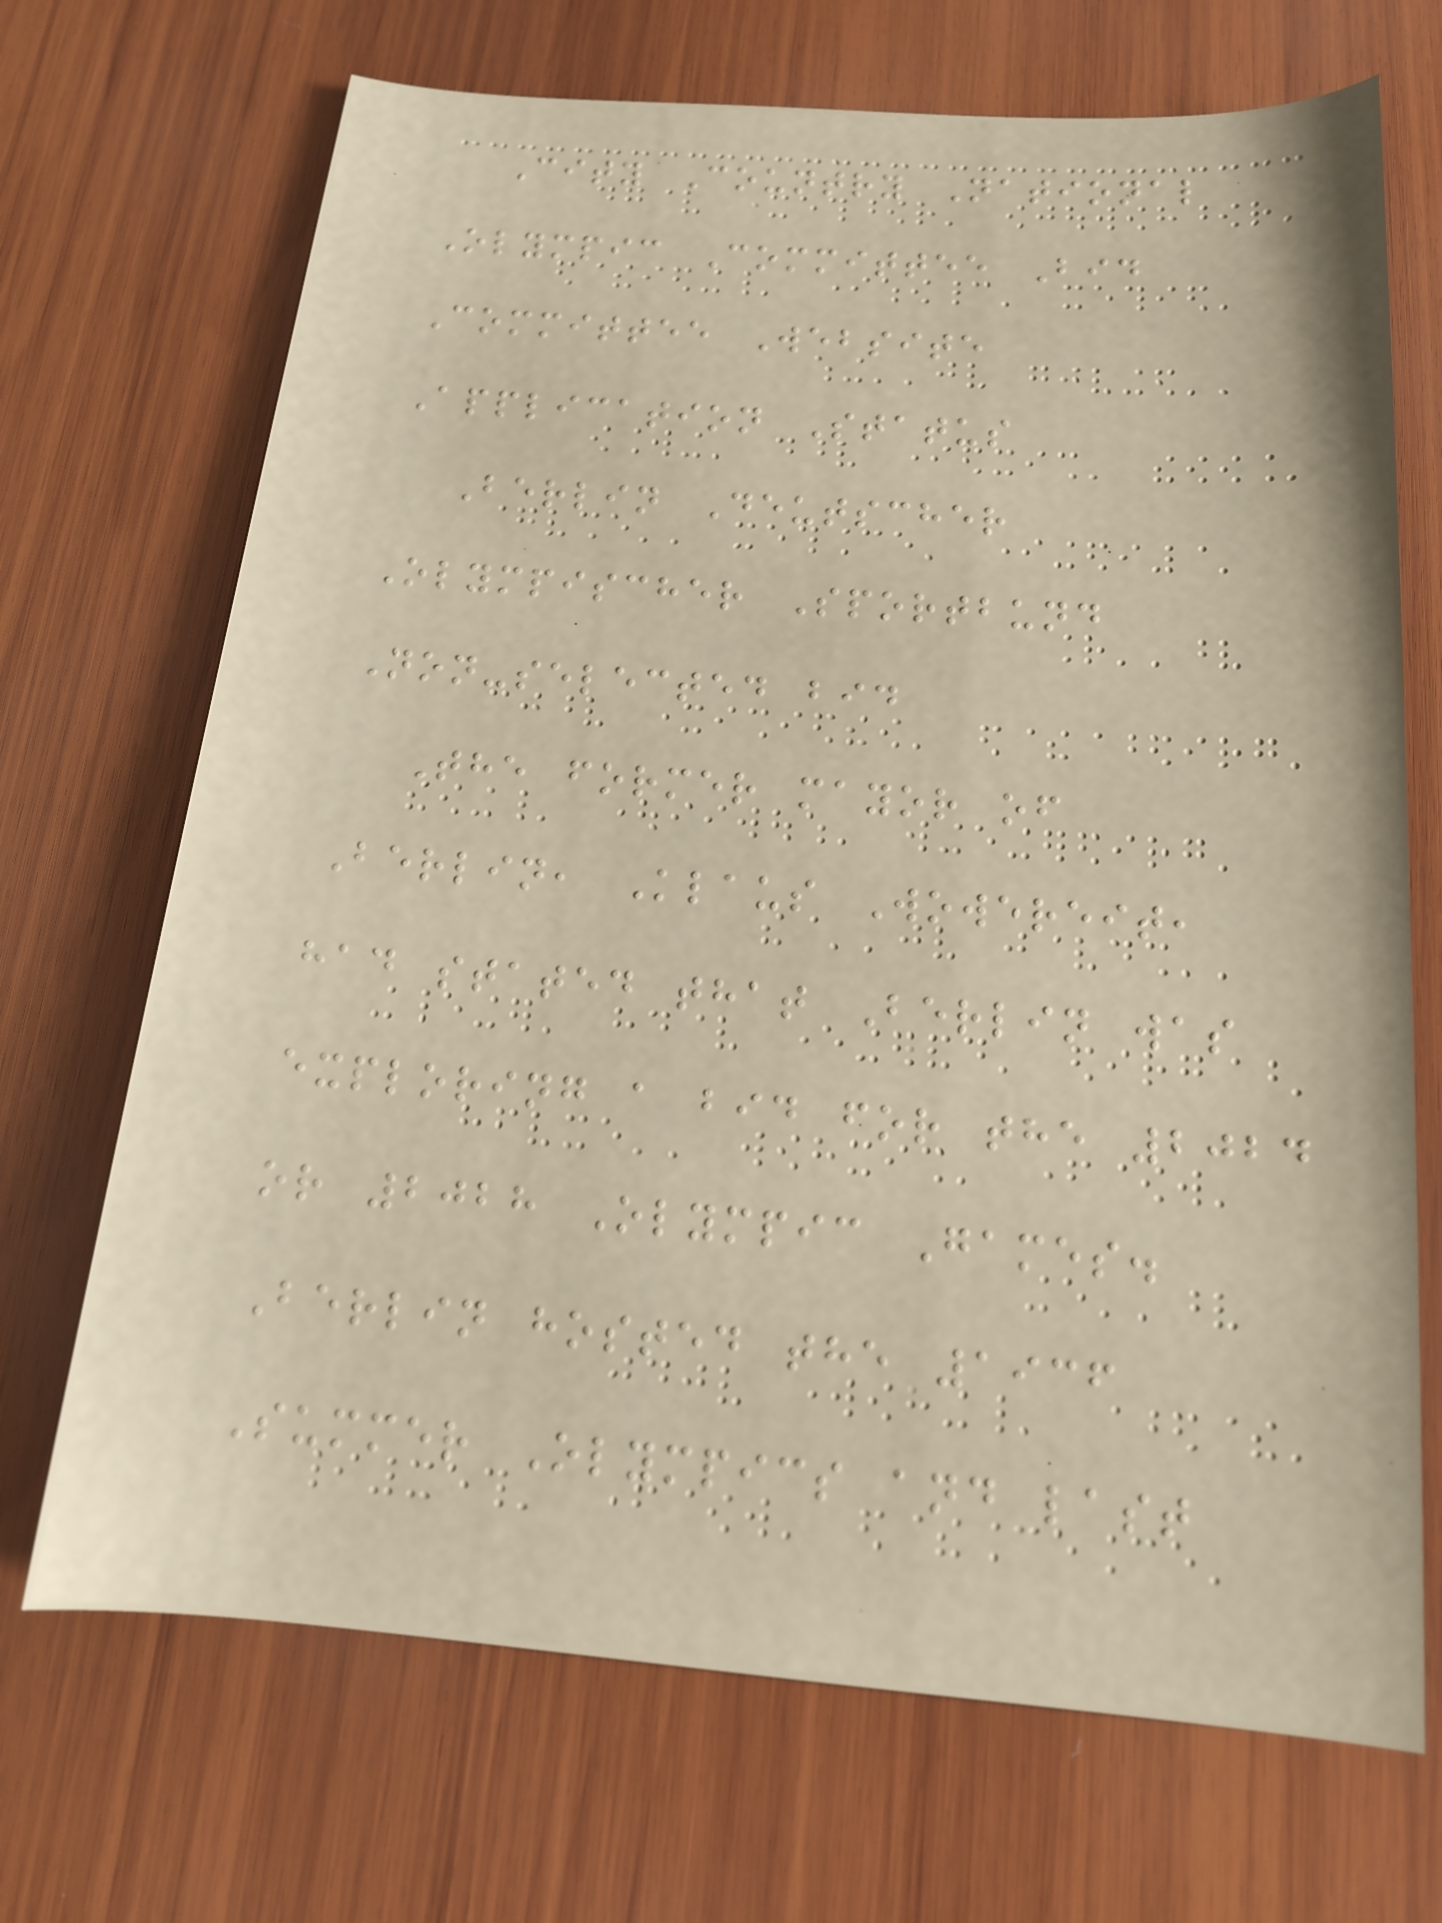City Country National
Olympic Committee Bid
Committee Website
Application Status
Berlin Deutscher
Olympischer Sportbund
Non-selected bid
The former mayor of
Berlin, Klaus Wowereit,
had stated that Berlin was
exploring a bid for the 2024
or 2028 Olympic Games.
Berlin hosted the 1936
Summer Olympics and last
